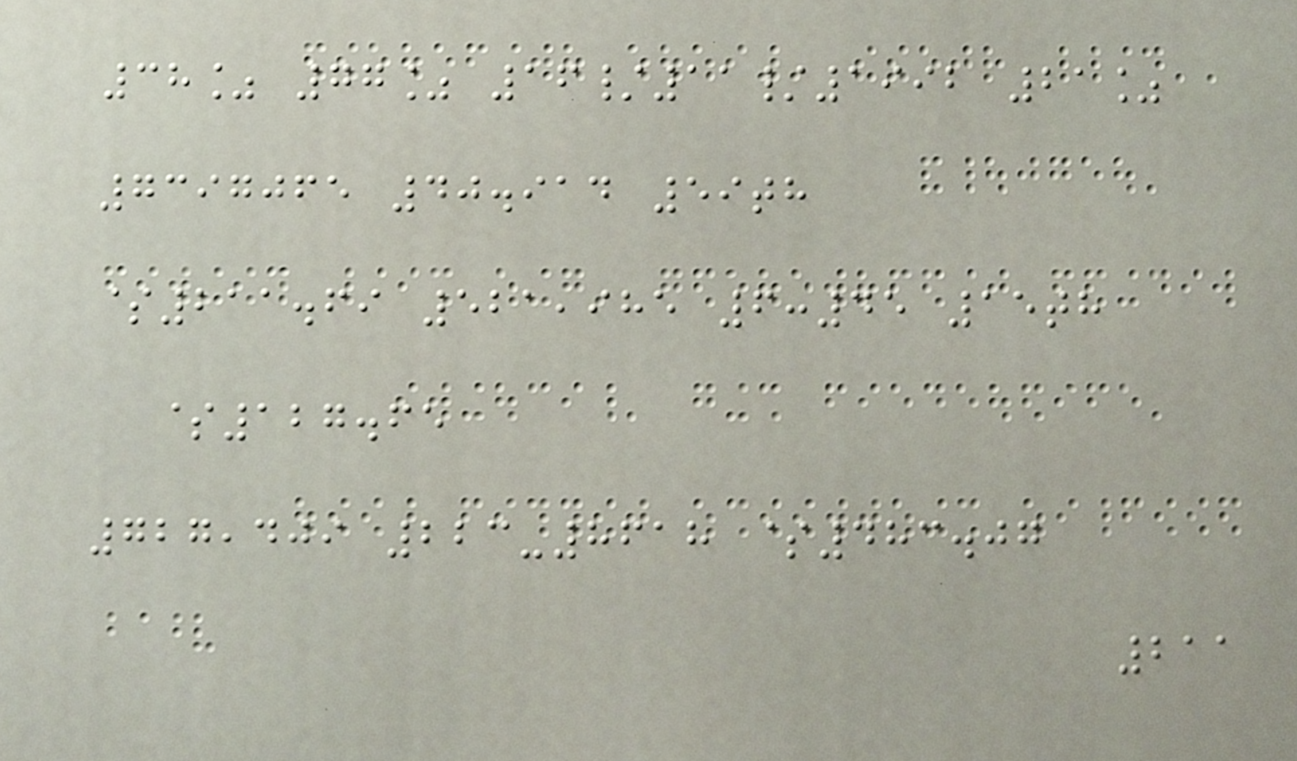38% 77% 16/11/1992 21%
7397065 40.914 59th
$211.69 521,985 6:45 15th
$127.65
727,409 223-8618 $483.07
211
